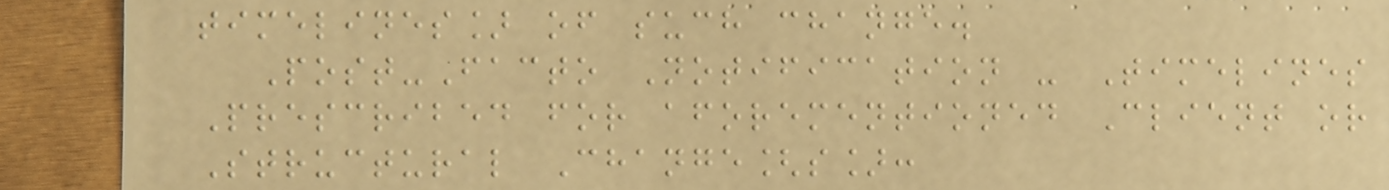timelines] of such change.
Post-Facto Notification - Timelines
Prescribed for aforementioned Client or
Structural Change[s]:
